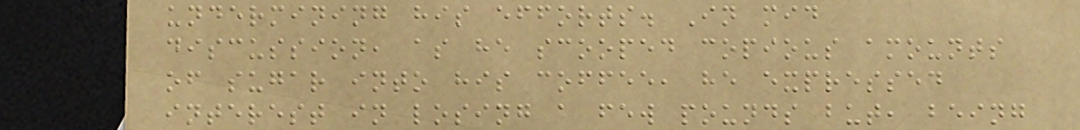undermining his efforts. In mid
discussion, as he scooped copious amounts
of sugar into his coffee, he expressed
interest in losing a few pounds but, being
